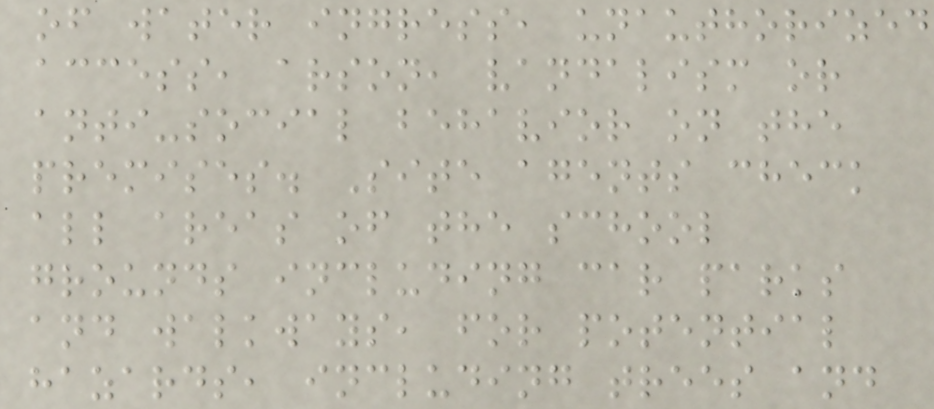of water ingress, unauthorized
access, arson, vandalism or
anti-social behavior on the
premises. Site agents check
all areas of the school
grounds including car parks
and walkways, for potential
hazards, including trees and
